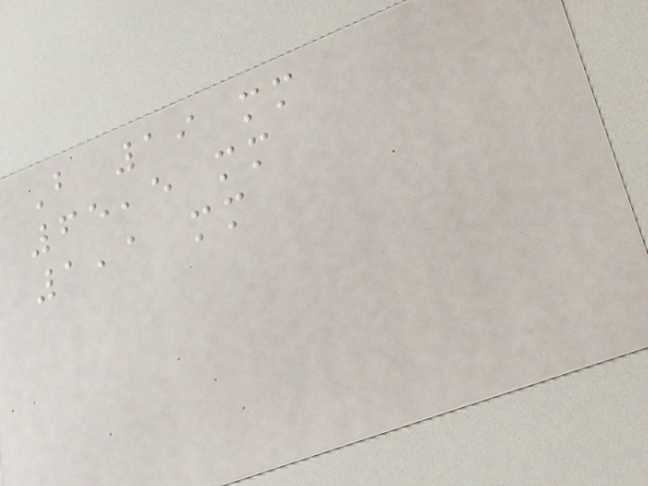B 19 mm
65,5 mm
1,1 mm
